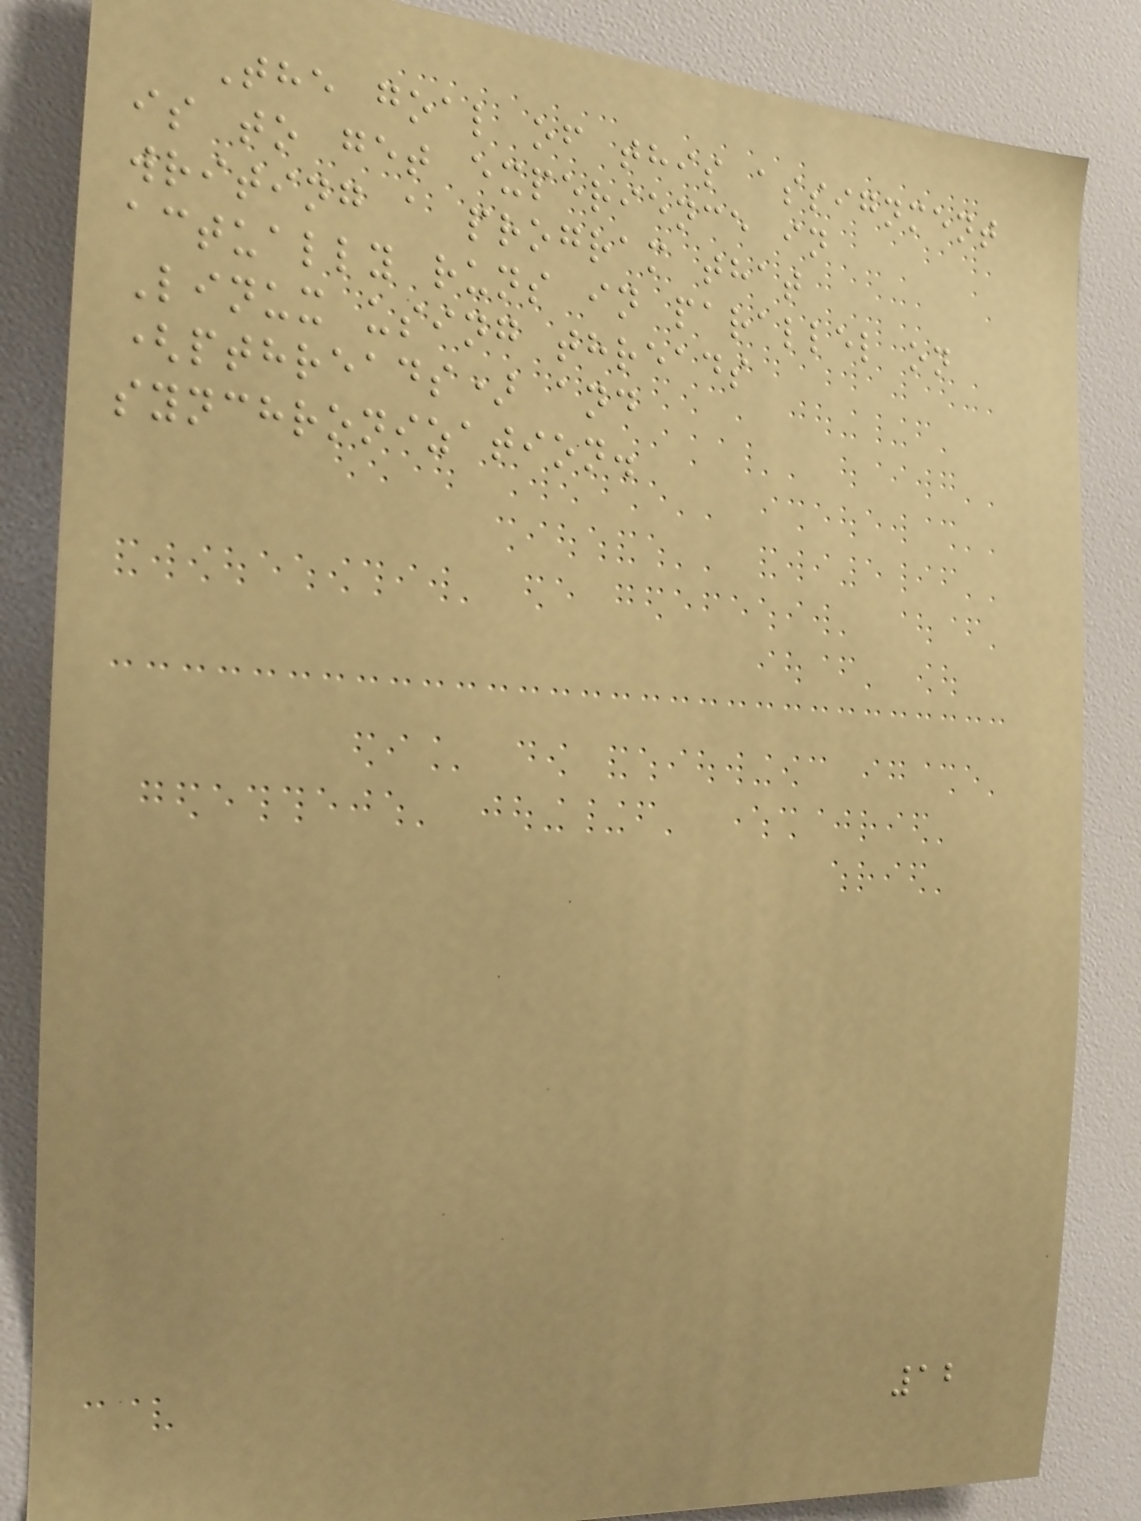The goal of this assignment
is to get experience in
writing a program that
actually runs in parallel on
Linux using threads
(pthreads) and
synchronization.
12
